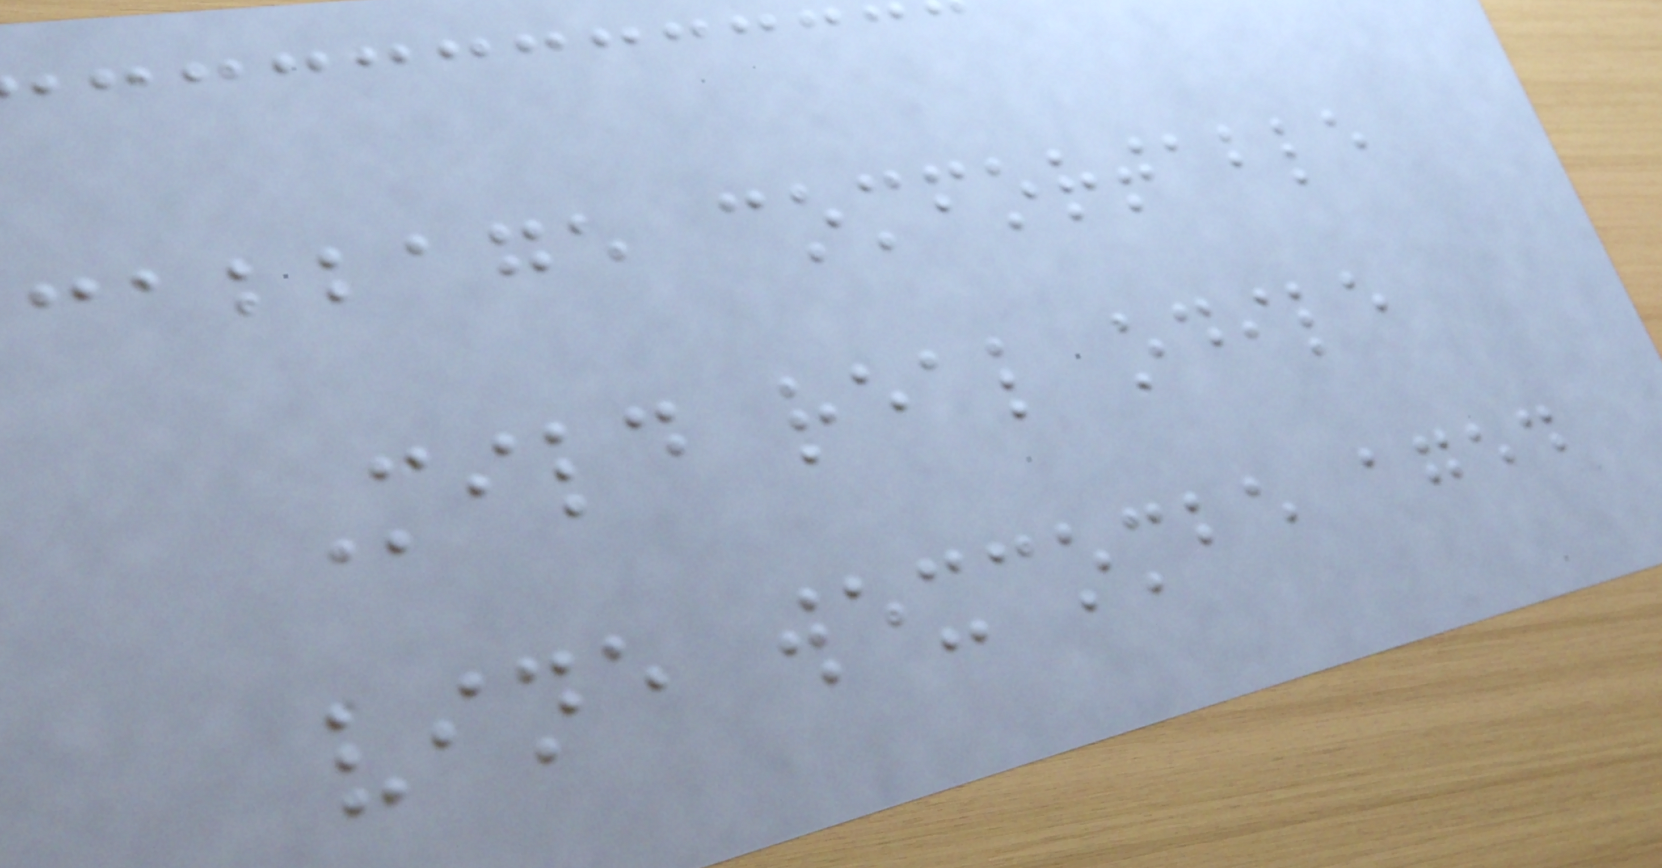cabbage comfortable
Mild real odile
vine wexcombe aged
